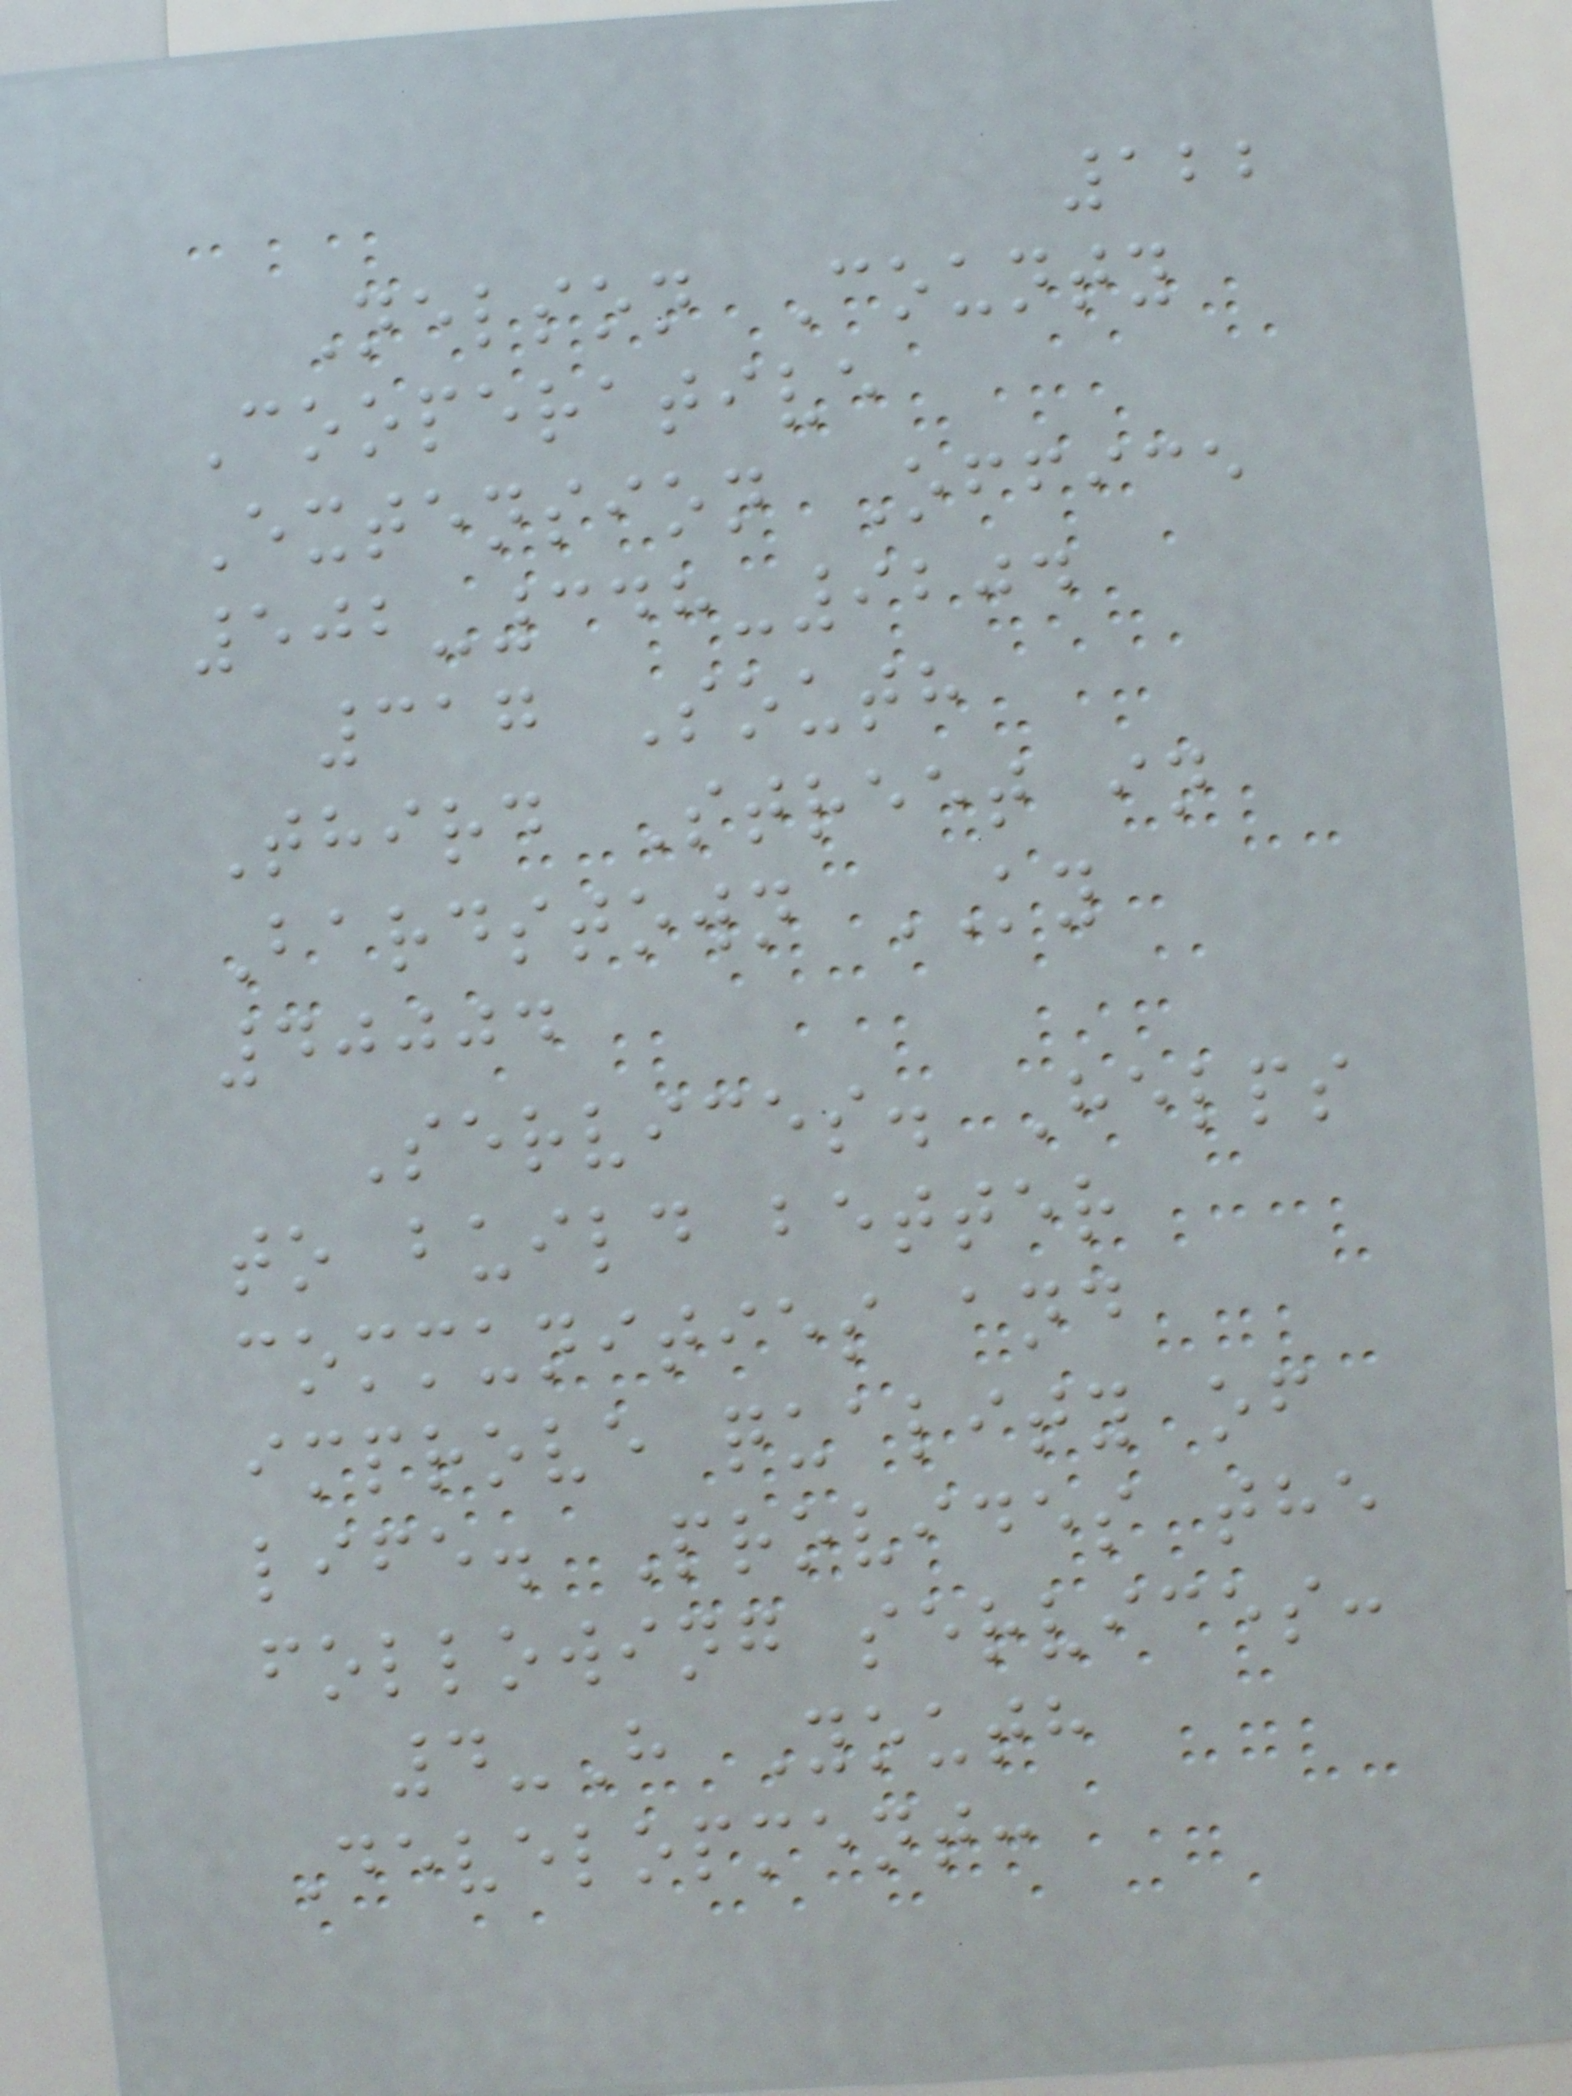122
Nelson County
Cooperative
Extension Office
502-348-9204
317 South
Third Street in
Bardstown KY
40004
Services. Helps
to build better
communities and
improve quality of
life. Provides the
following services:
4-H Youth
Development:
